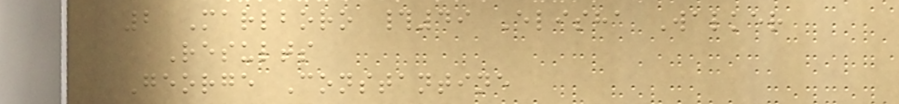2 Marlboro #49 Elisha Walker
Results
George Constantine
